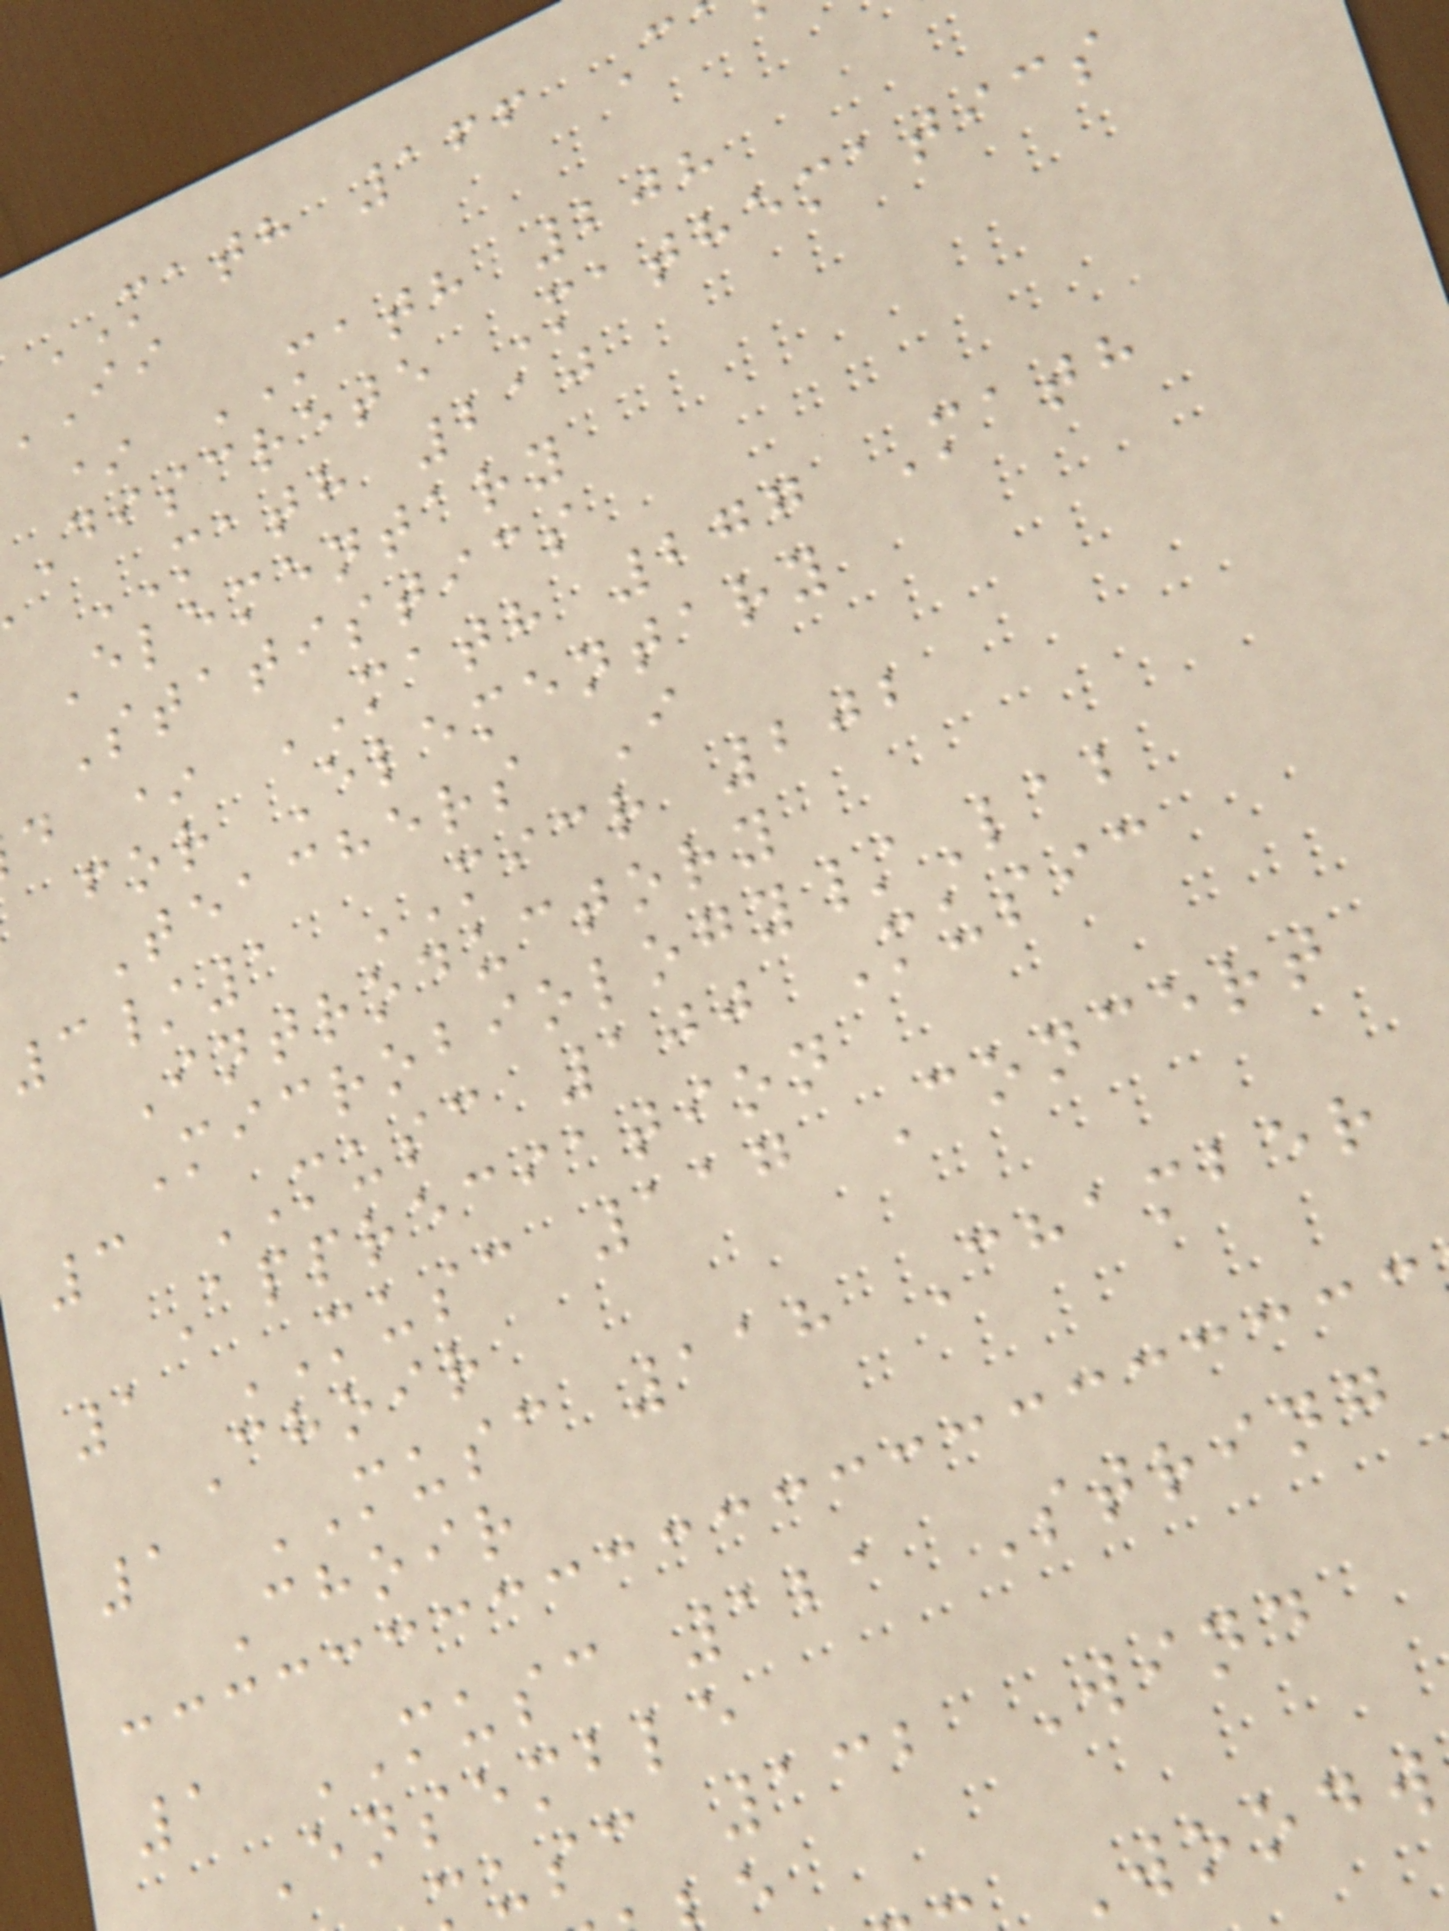MATH 166 C
* MATH 208
Discrete Mathematics
MATH 210
Elementary
Statistics
d * MATH 277 Math
for Elementary
Teachers I
3/1 MICR 202
Introductory
Microbiology/Lab
3 MUSC 100 Music
Appreciation
1 MUSC 117 Concert
Choir
1 MUSC 118 Chamber
Choir
1 MUSC 121 String
Ensemble
usc 132 Wind
Woodw
